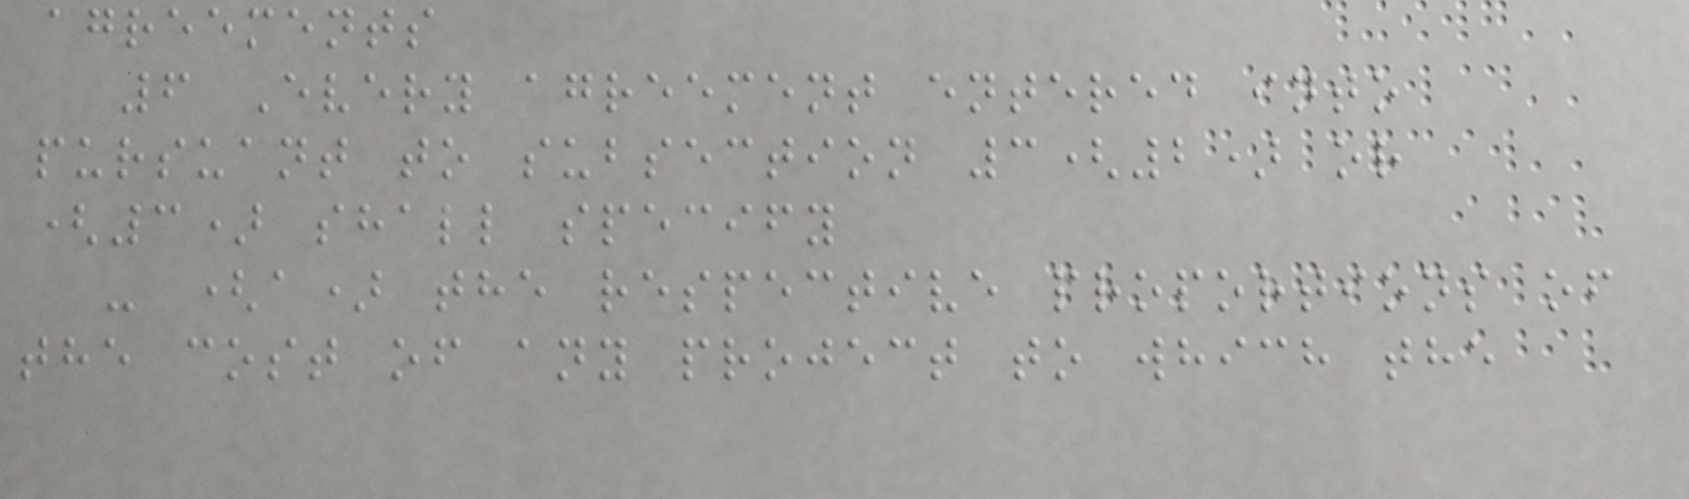agreements
6 Every agreement entered into
pursuant to subsection 3(2) or
(3) shall specify
- (a) the respective proportions of
the cost of any project to which the
